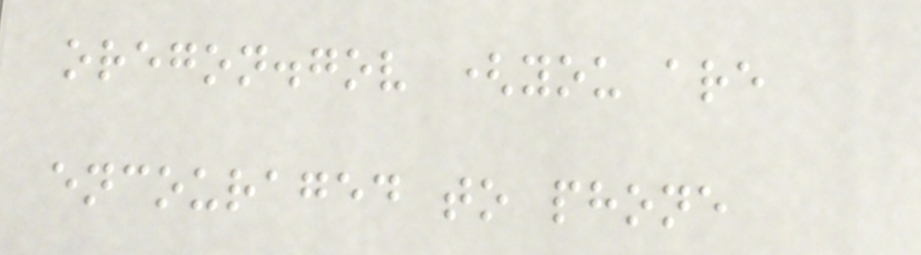oregon.gov (you are
encouraged to phone
